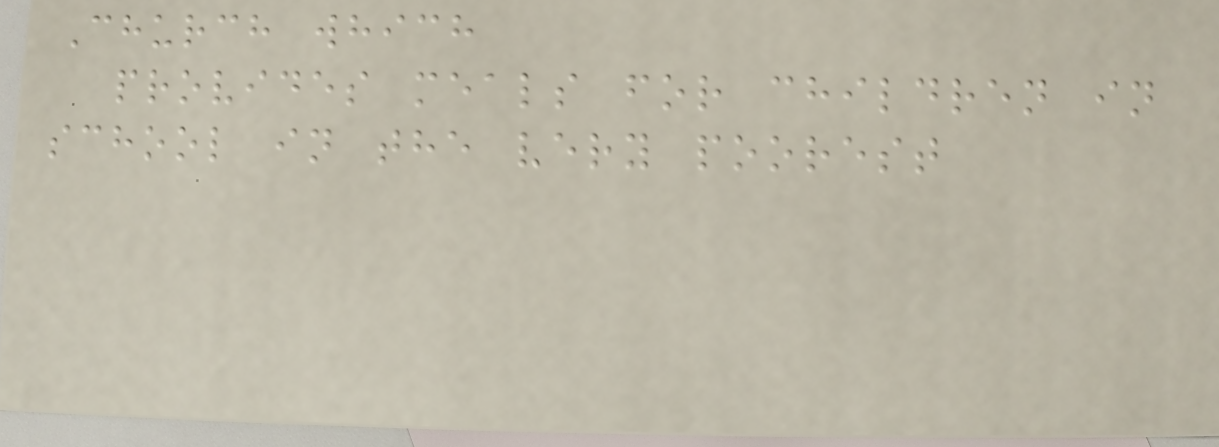Church which
provides meals for children in
school in the very poorest
